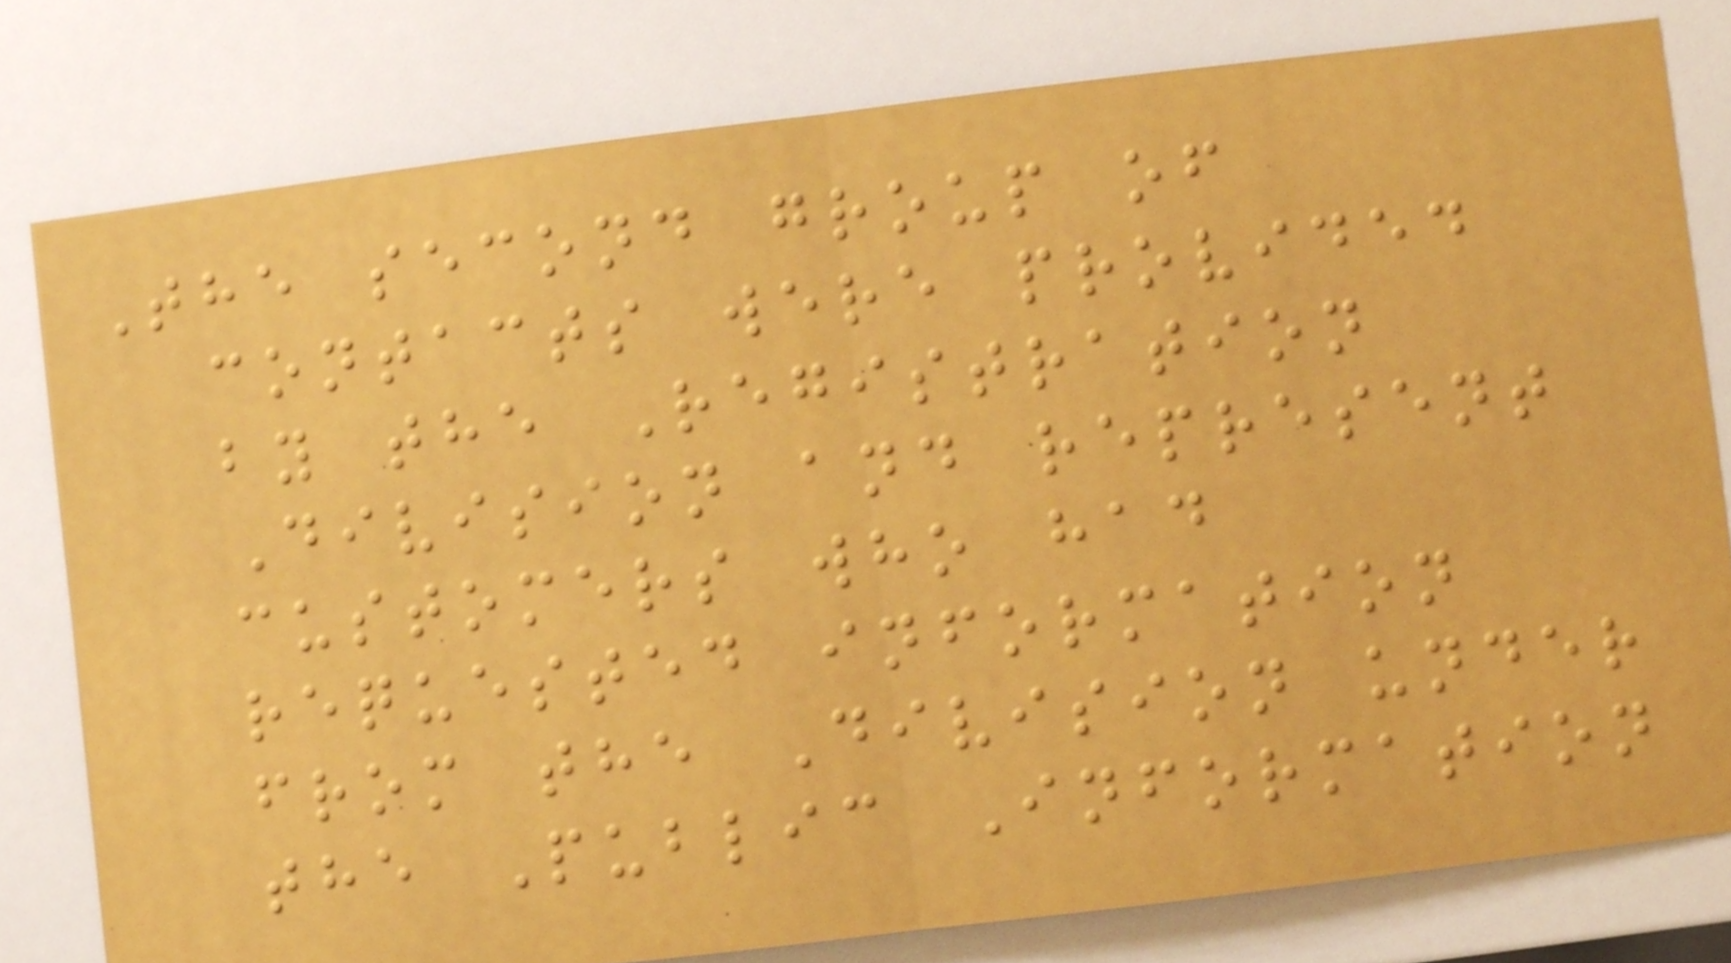The second group of
contacts were provided
by the Registration
Division and represent
customers who had
requested information
from the Division under
the Public Information
